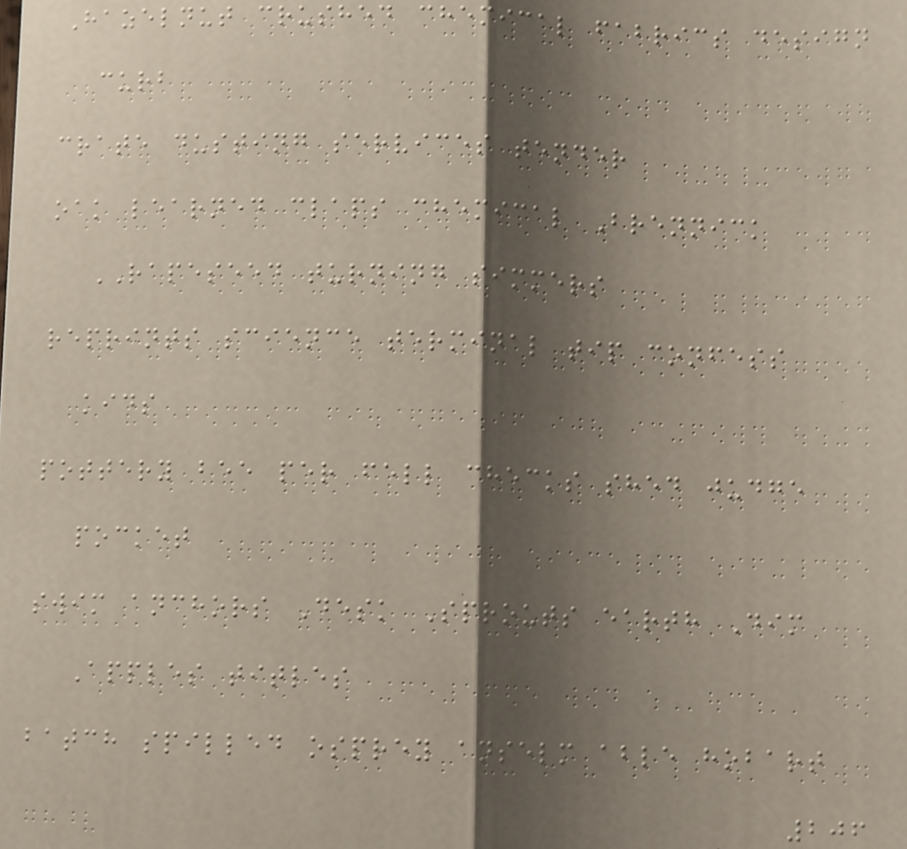Hazelnut crushed chemical fabrics design
curb
crate dusting services tender
oak learned claps chemical Brennick
RAPESEED turning simmers
reprints science terminal tip confess
kids
pottery bee per fell checks shed judge
pocket
swim anchors Desk Sprouts earth Dim
Apples titles
batch spilled osprey anselm able hobart
206
